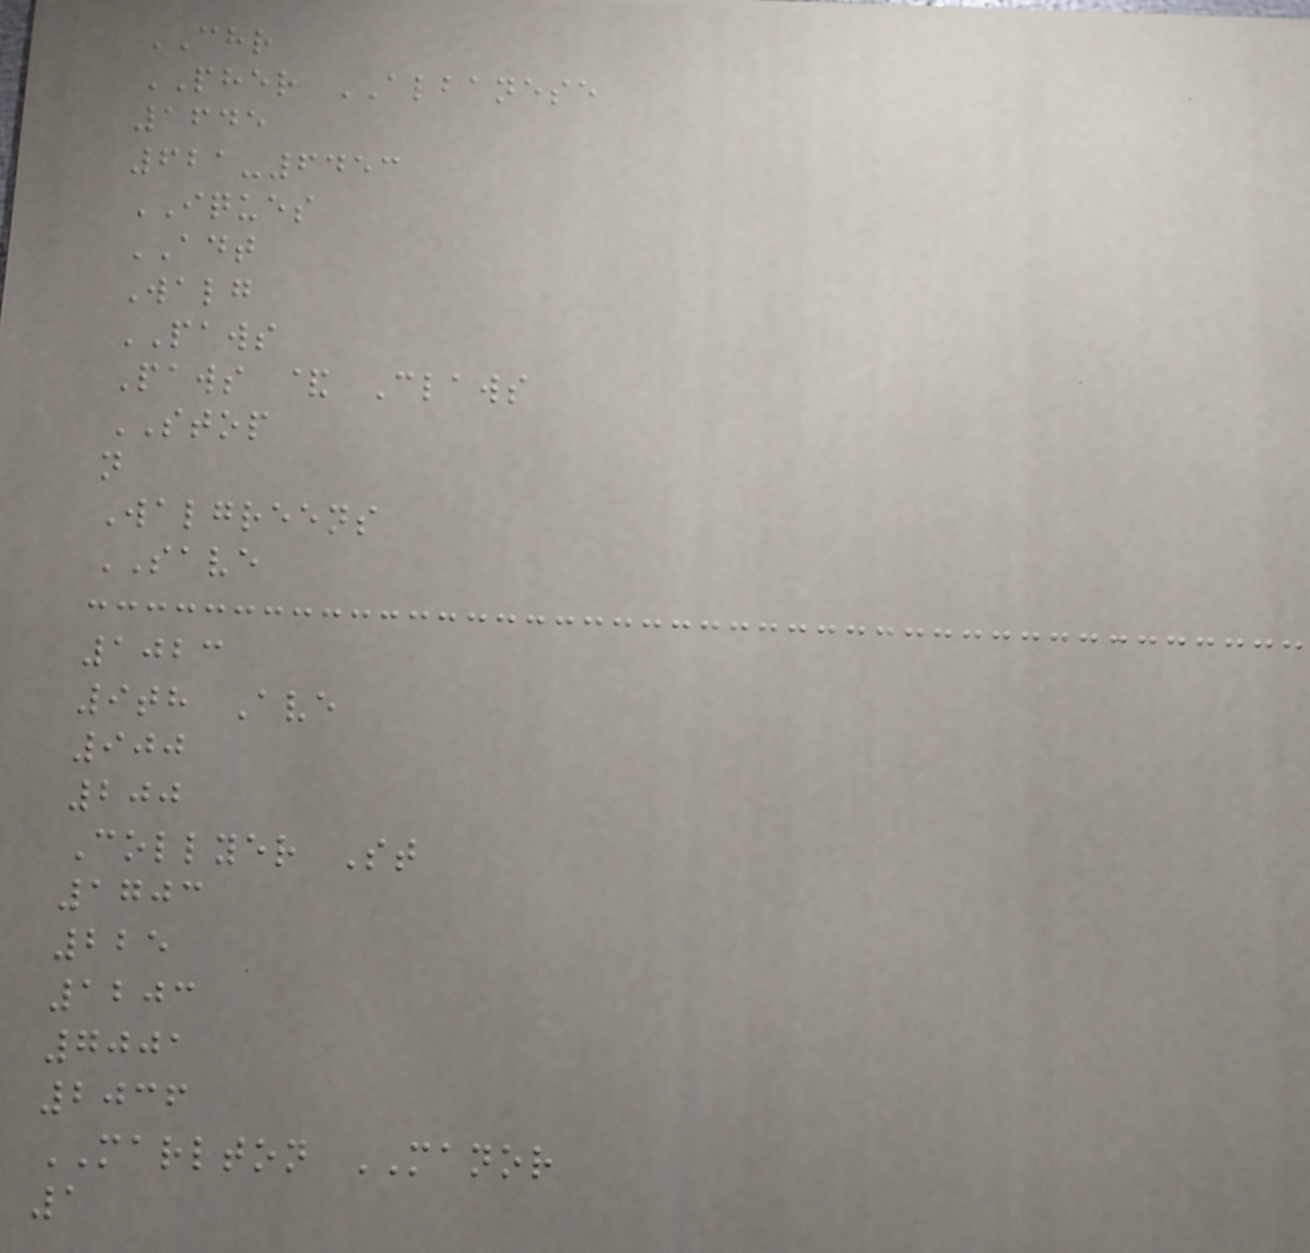CHR
PHER ALBANESE
1645
621-6453
IQUES
ADT
Walg
PAWS
Paws & Claws
STOP
n
Walgreens
SAVE
1023
9th Ave
900
200
Collyer St
1703
225
1203
7001
2036
MARLTON MANOR
1
